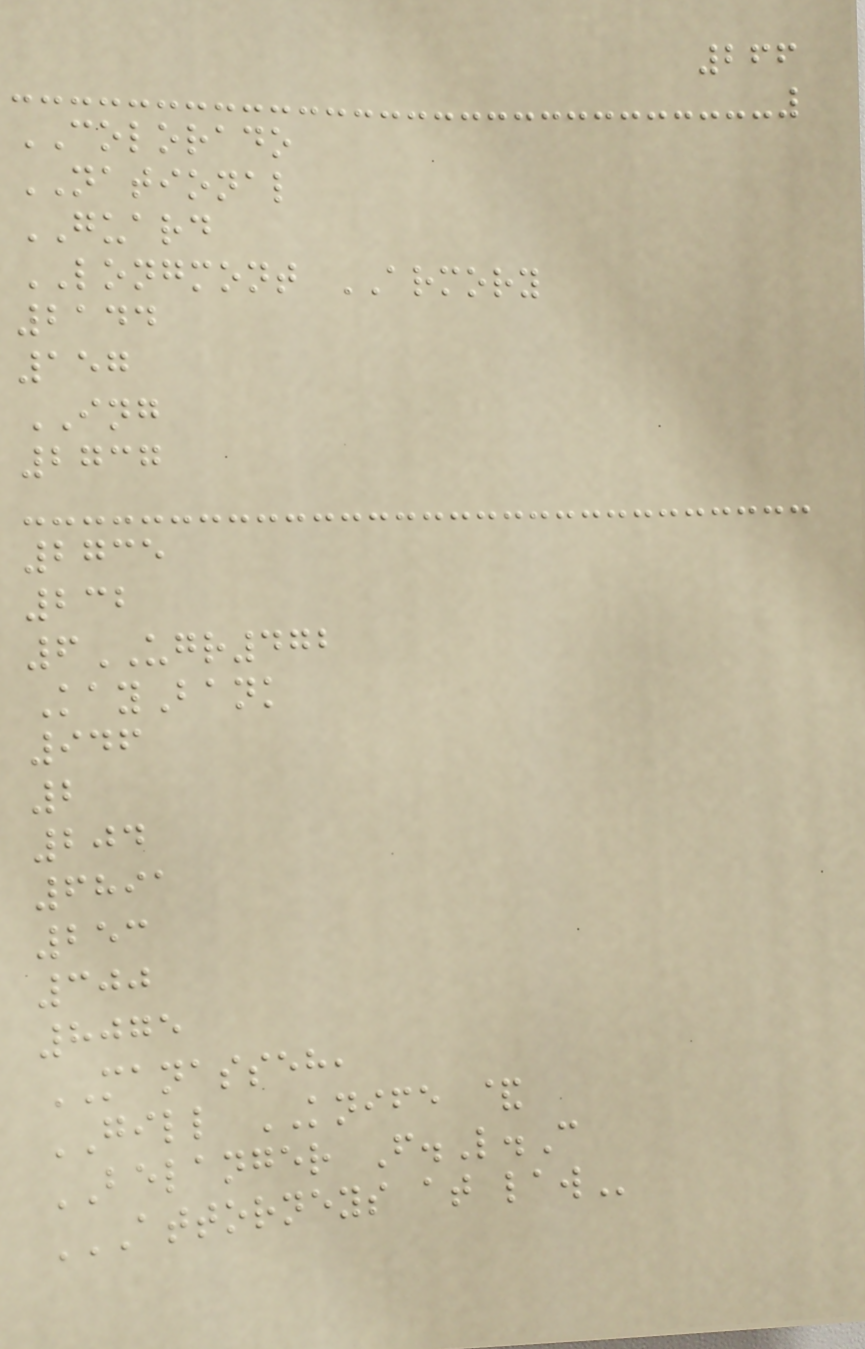266
COLORADO
NATIONAL
GUARD
LONGMONT ARMORY
2144
157
ING
2737
2735
232
6UGR472
KayBank
946
2
204
6891
253
300
8075
MANASSEH,
GILL KNIFE &
BELANGER F.L.C
ATTORNEYS AT LAW
